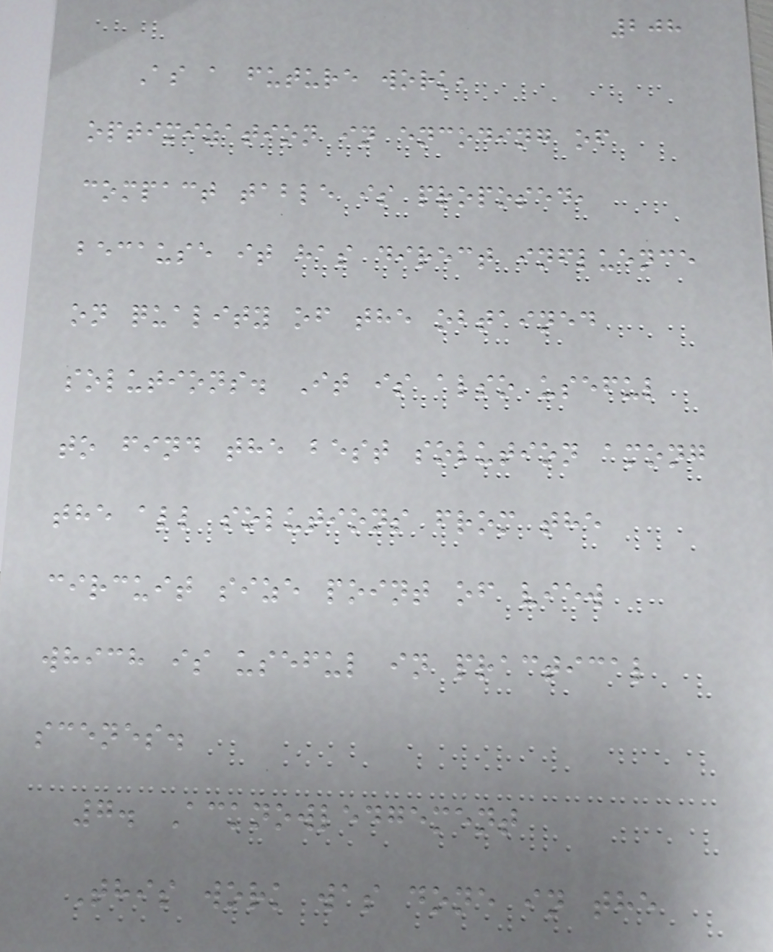208
As a future work,
optimization in encoding of
compact table is proposed,
because it has direct influence
on quality of the obtained
solutions. It is also useful
to find the best solution among
the all solutions from the
circuit size point of view
which is useful in practical
scenes.
7. Acknowledgement
This work was done in the
